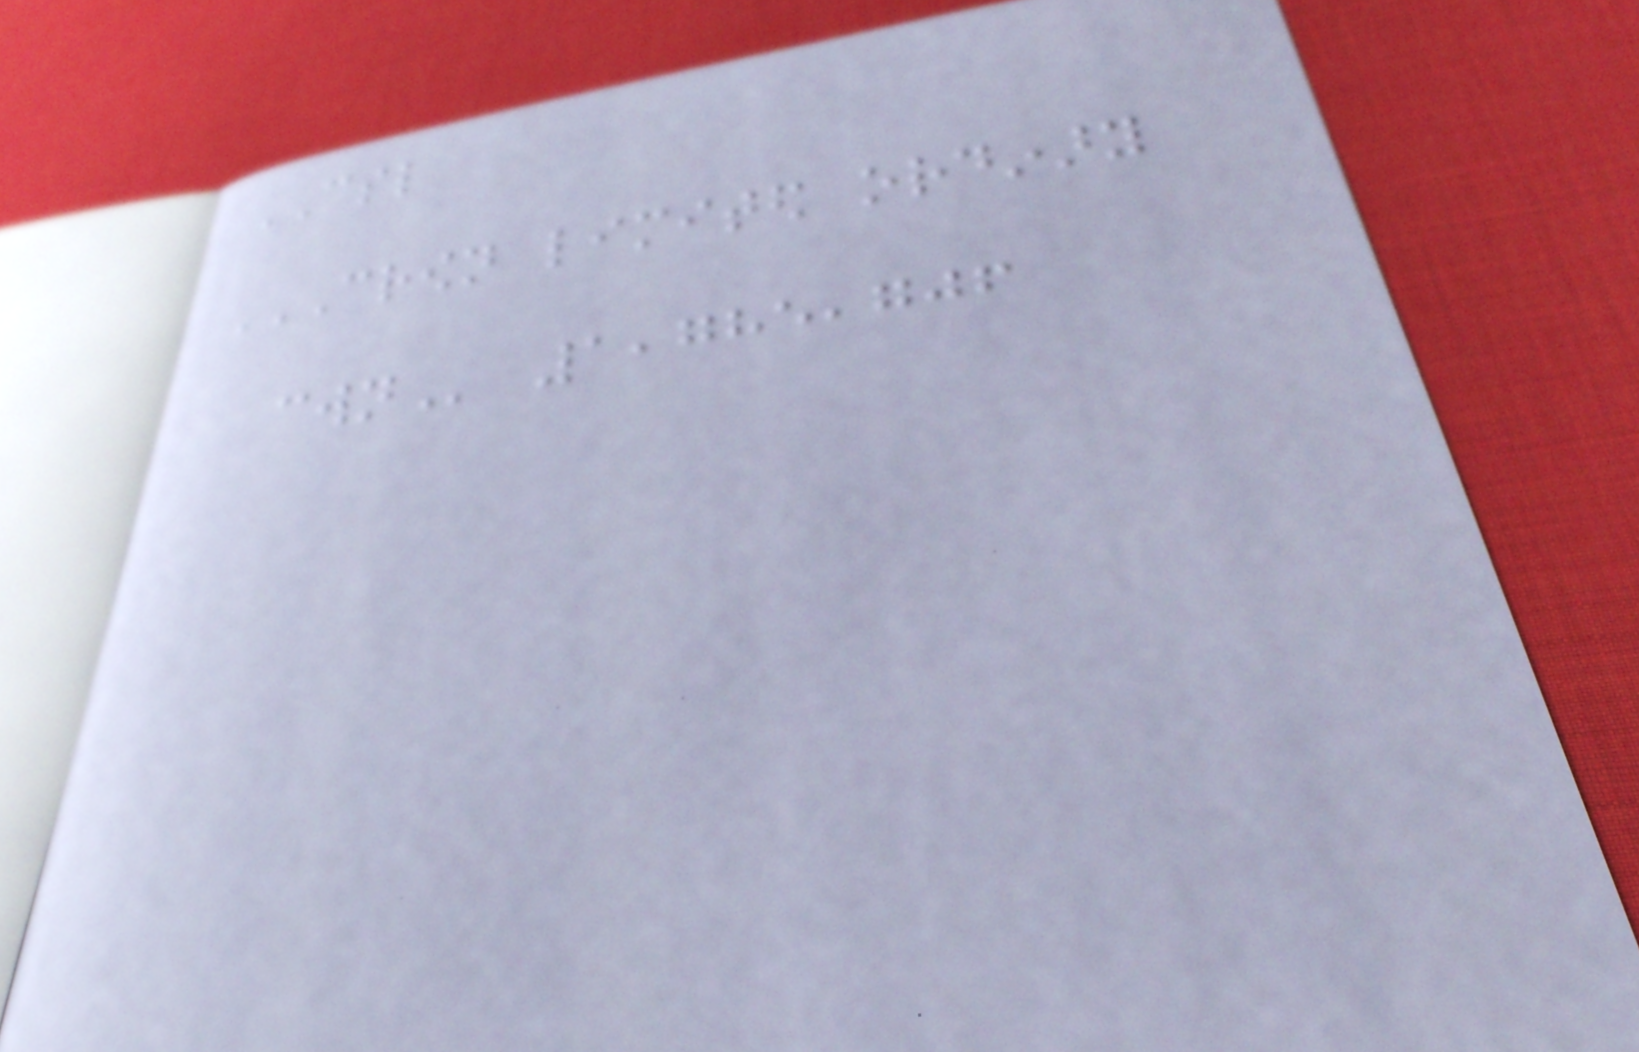CSL
CROWN LIMITED ORDINARY
CWN 1,785,706
